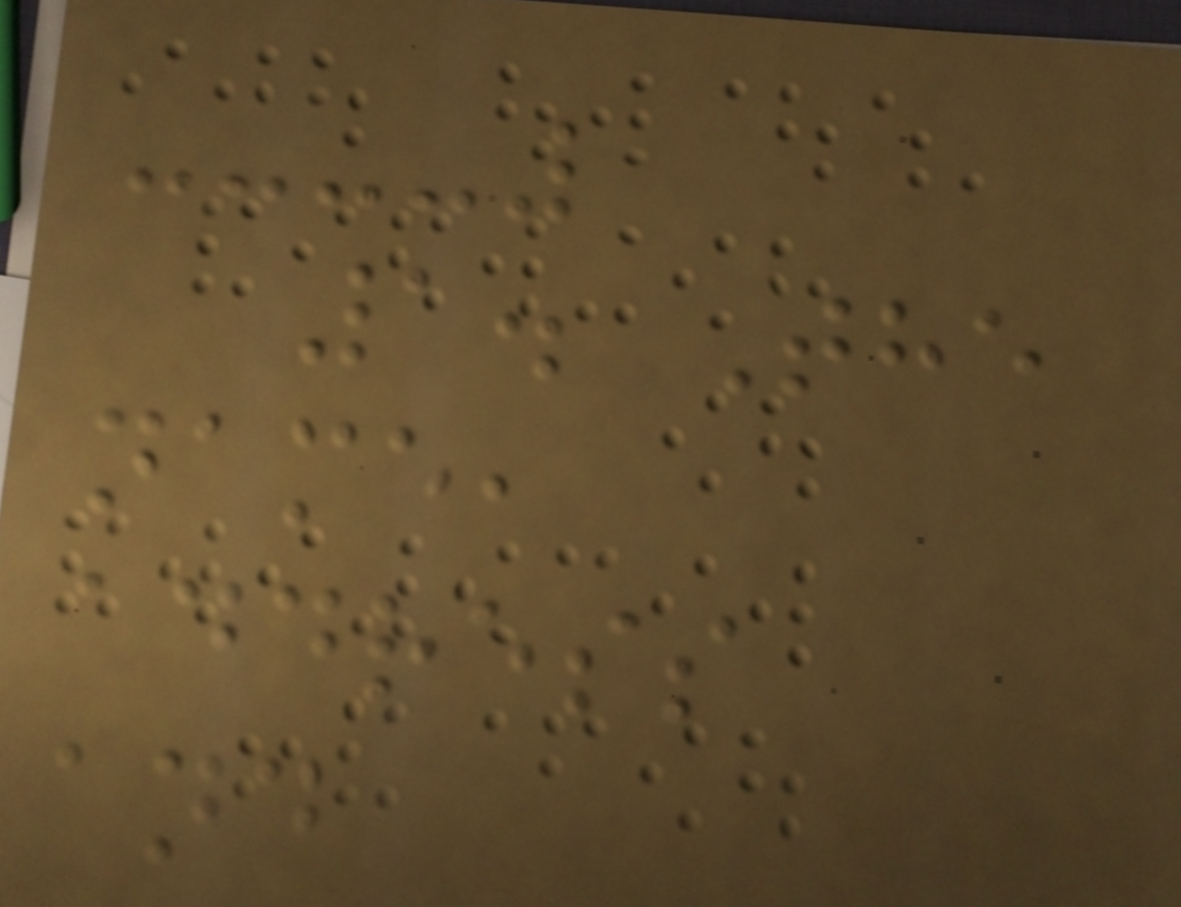1. The
name,
address
and
